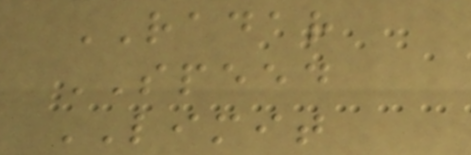RADAR
SPEED
LIMIT
